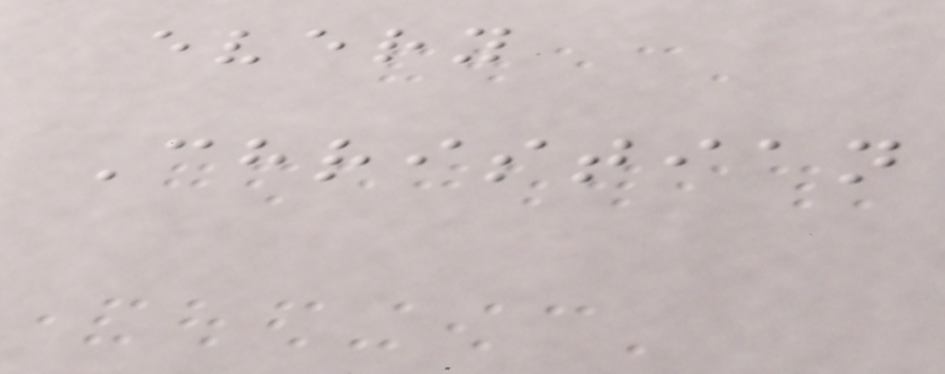every
Christian
